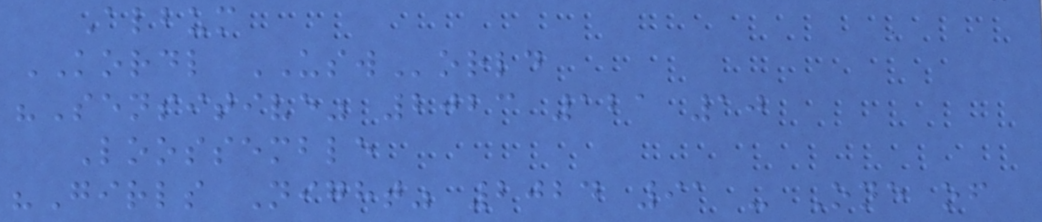Album
KORDL USWorld
"Sensitive" 2023 121 10
Loossemble
"Girls Night" 2024 91 - One of
